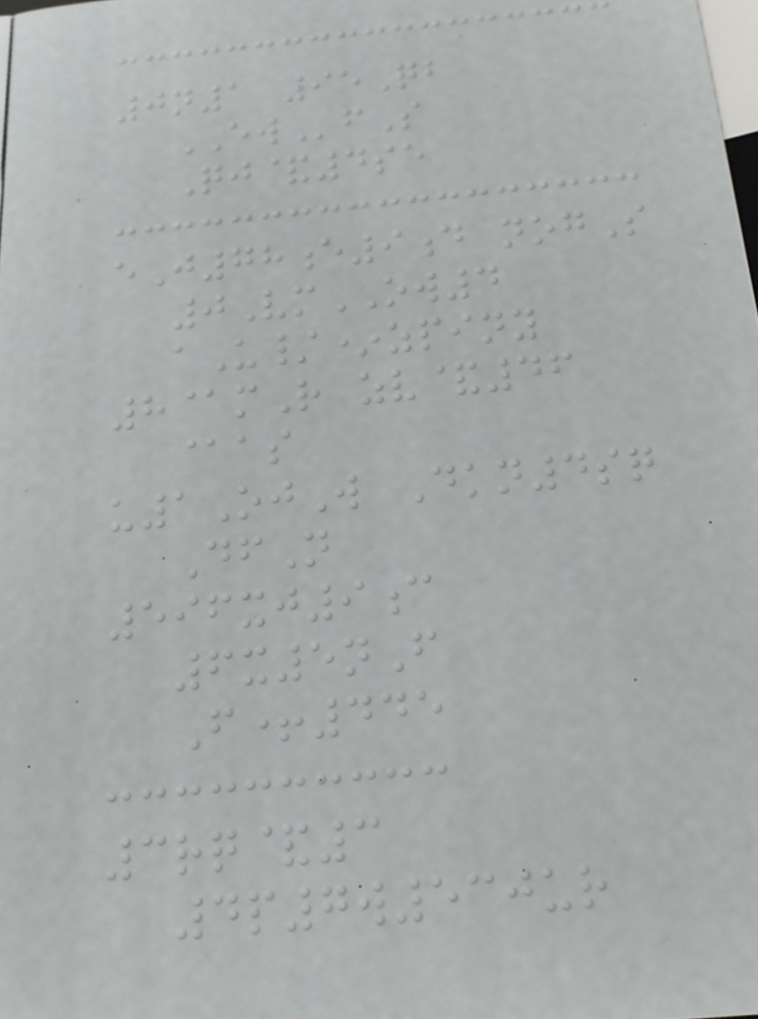0n1 95Qb
EWfS
Qj&4se
eJ78e9d nogS
0VmOW4
aU/*zpiny
8@mR zv&46
@as
u1OjW Dkn4sq
DfN
596xj9c
6x5nF
F+445
3rq&3
4p7w530ur
